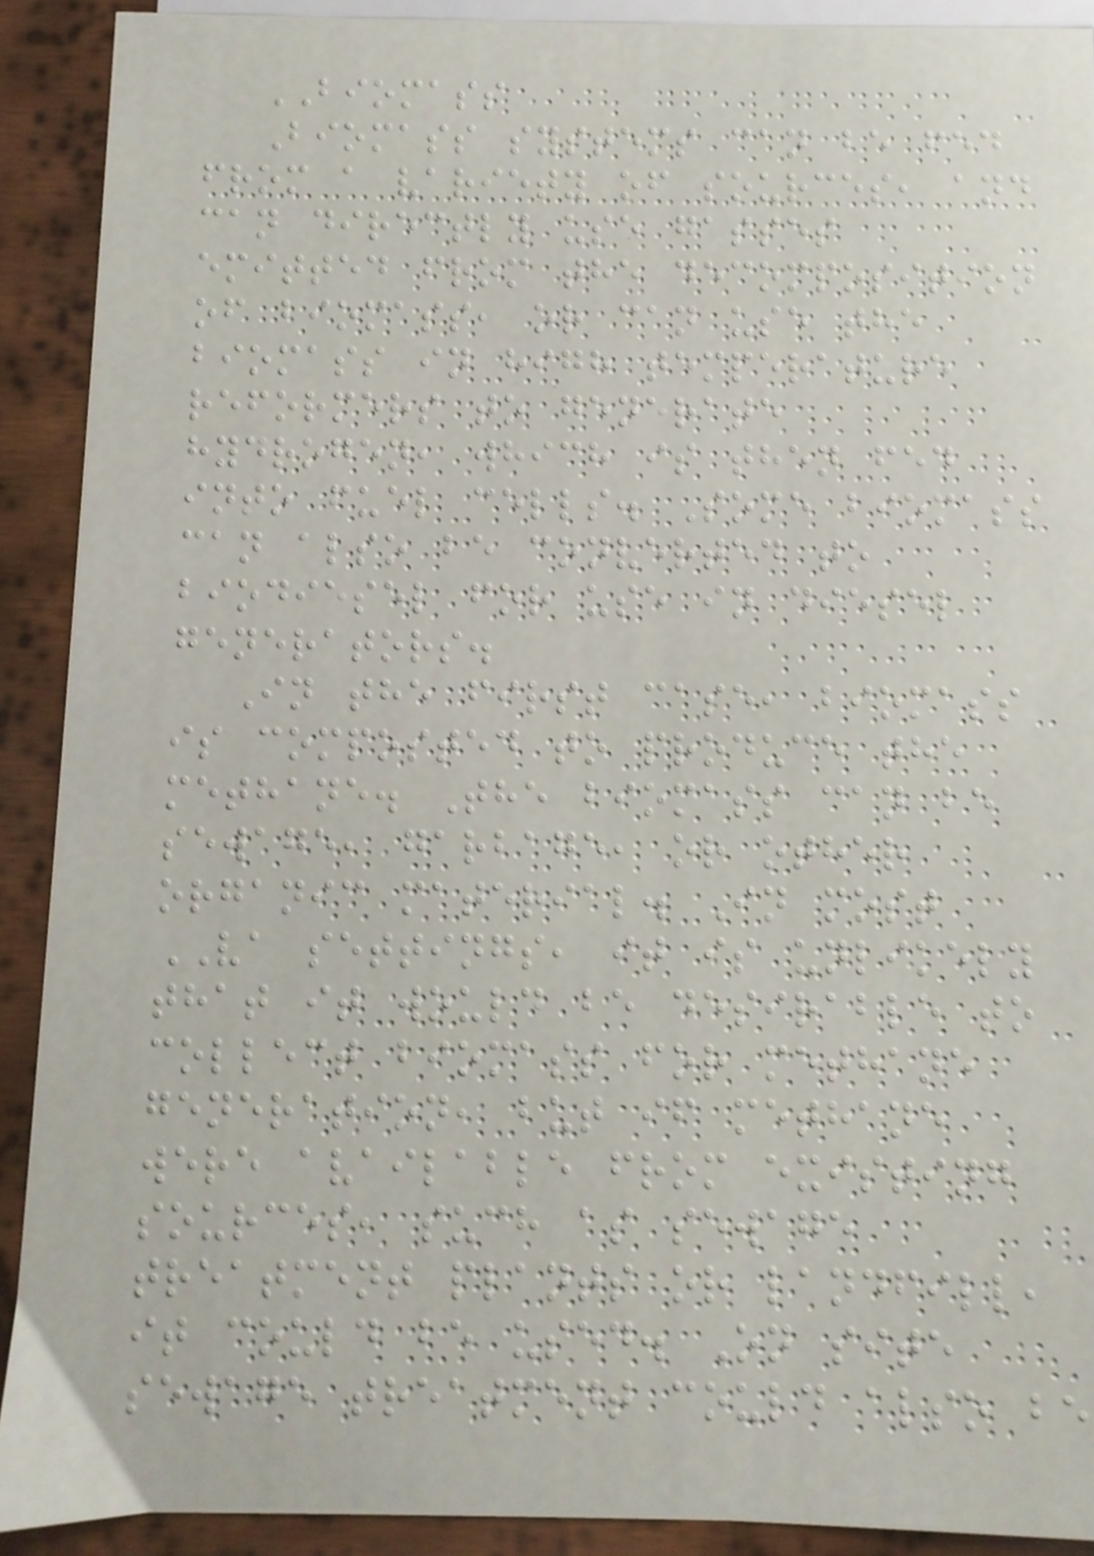BIOMASS
Biomass systems can be fed
from a variety of sources, and
can directly use gasses
emitted from the decomposition
of biomass, or can use the
biomass in high temperature
reformers to generate
hydrogen, which is then fed
into fuel cells. Some biomass
can also be converted to
biodiesel for use in diesel
generators.
In the first case, biomass
is composted to produce the
methane. The biomass can be
sewage, garbage, or other
organic material. In most
VA settings, it is unlikely
that it would be desirable to
collect biomass for methane
generation, but if methane
were available from existing
sources, such as sewage
treatment plants or landfill,
it could be used. On site
sewage treatment could also be
